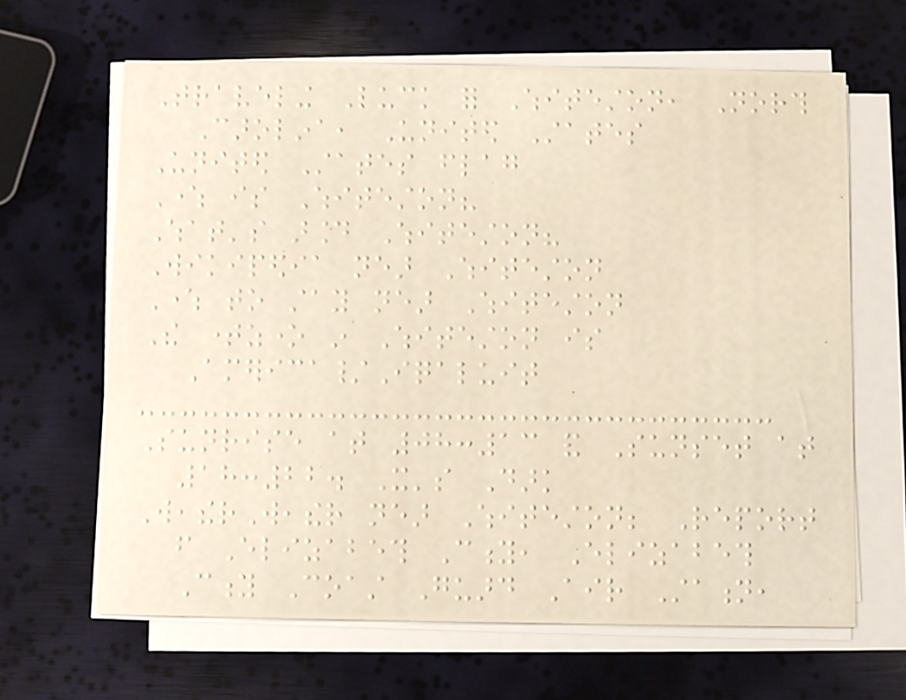Traveling Luck for Whiteston, North
Carolina, United States
United States flag
Where is Whiteston?
What's around Whiteston?
Wikipedia near Whiteston
Where to stay near Whiteston
The timezone in Whiteston is
America/Iqaluit
Sunrise at 08:13 and Sunset at
18:22. It's Dark
WeatherWeather near Whiteston; Report
from Elizabeth City, Elizabeth
City Coast Guard Air Station,
